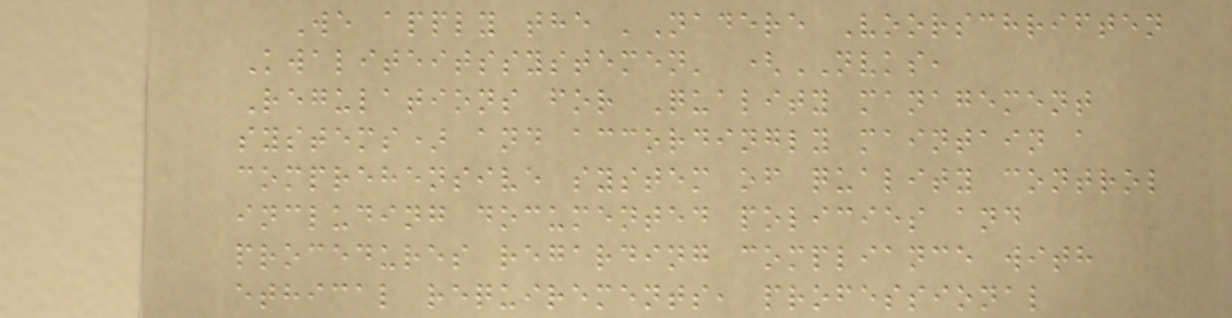We apply the 'Nadere Voorschriften
Kwaliteitssystemen' (NVKS,
Regulations for Quality management
systems) and accordingly maintain a
comprehensive system of quality control
including documented policies and
procedures regarding compliance with
ethical requirements, professional
